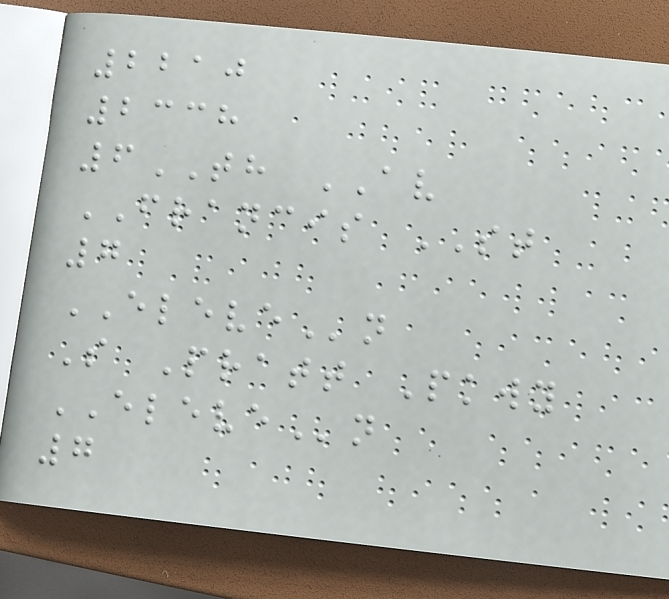2210
2338
6TH AV
FRANCIS ST
7
ELEVEn
S Pratt Pkwy
ELEVEn
7
